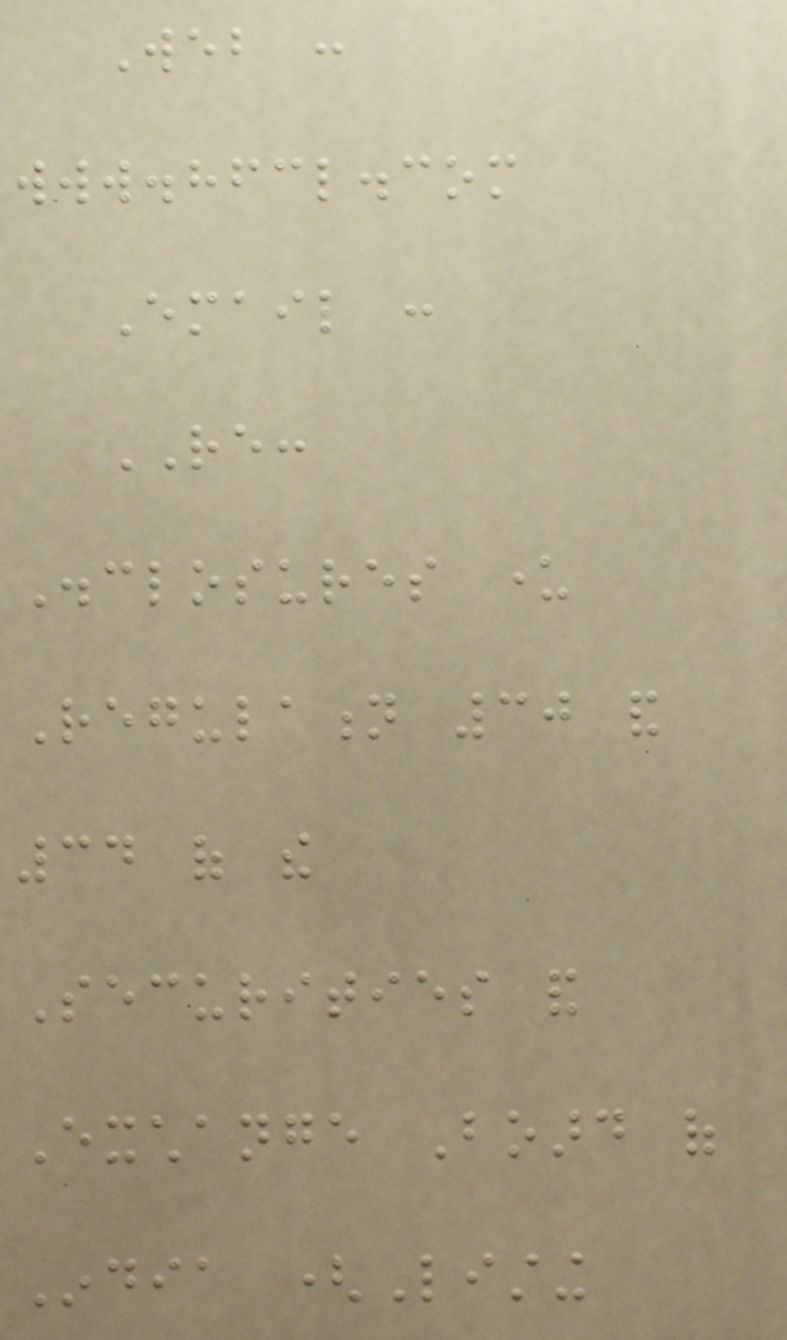Web :
www.hfcl.com
Email :
RE:
Disclosures under
Regulation 30 and
34 of the
Securities and
Exchange Board of
India (Listing
